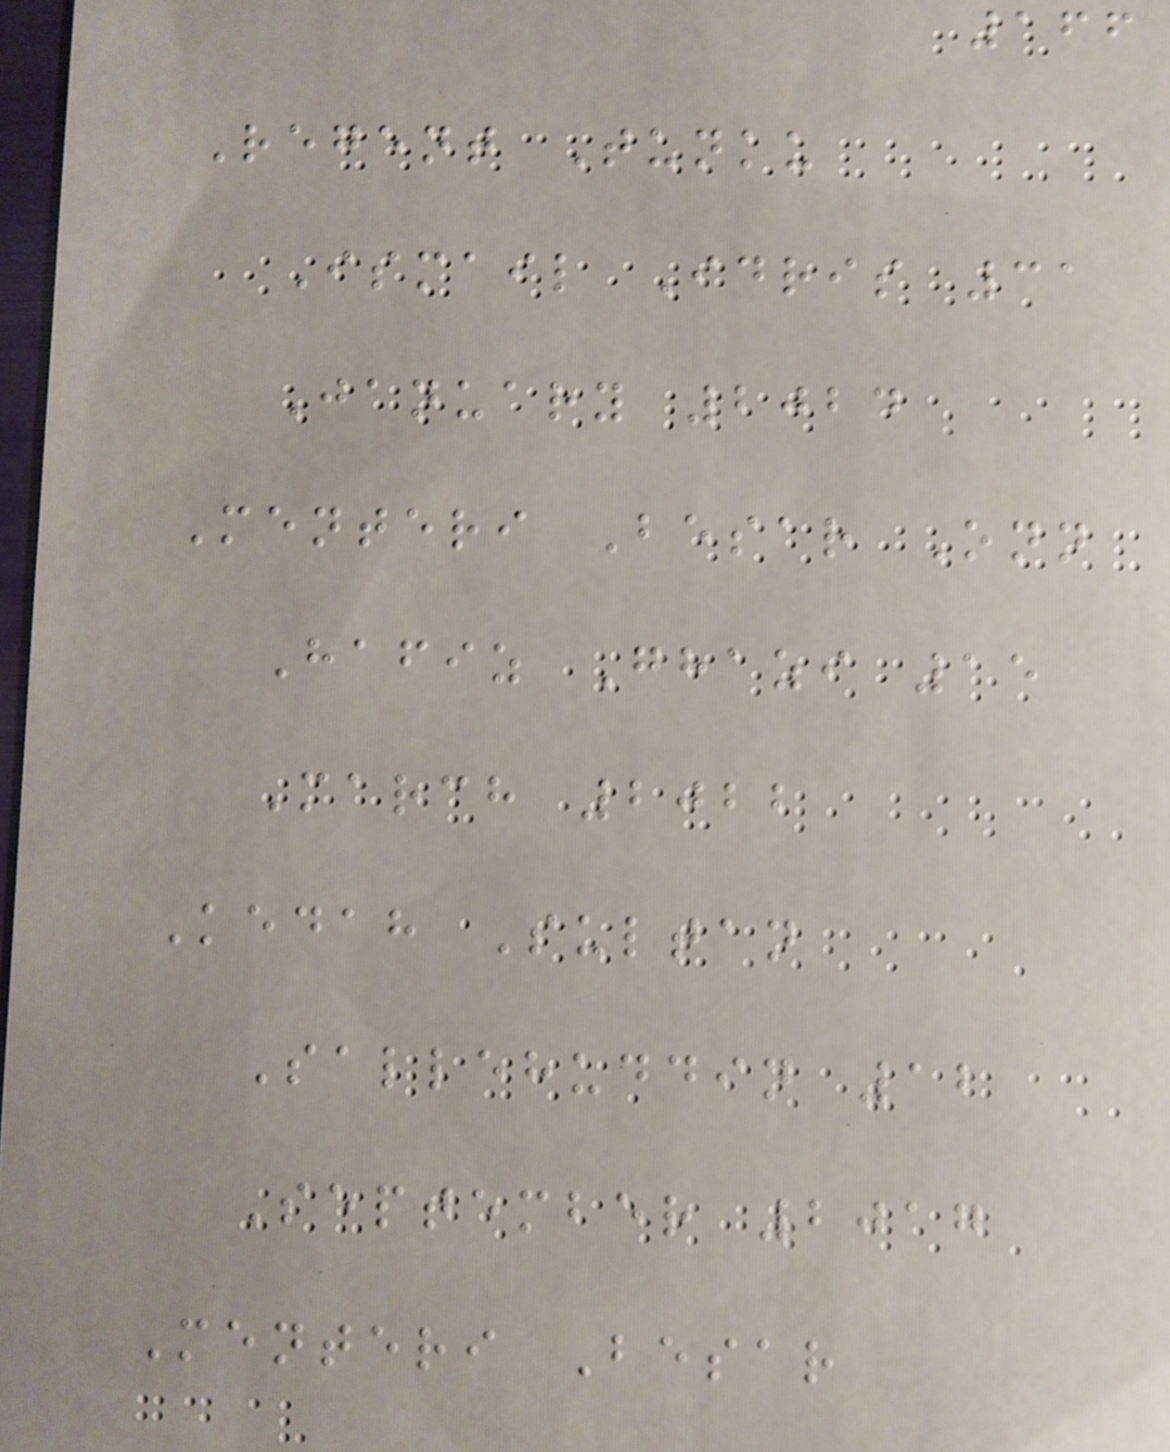166
Regent Tunku
Ismail Idris 31
January 2024
Menteri Besar Onn
Hafiz Ghazi 15
March 2022
Kedah Sultan
Sallehuddin 12
September 2017
Menteri Besar
